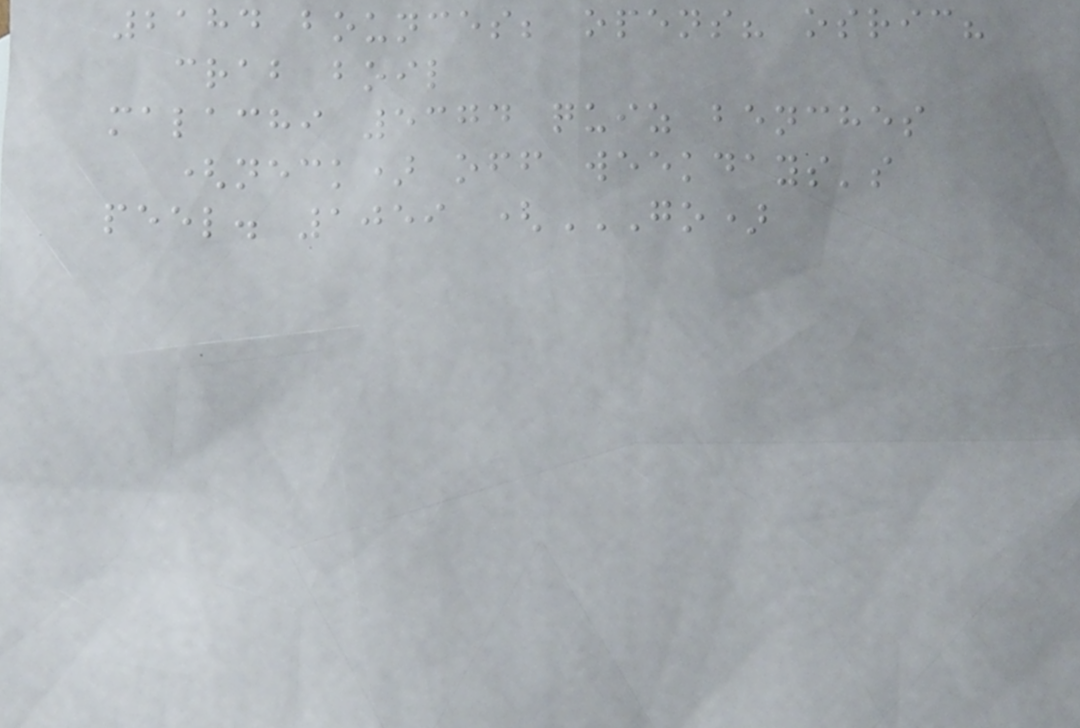2184 bounces; opens? osric?
crab boil
malachi 5374 quiz benches
(neck) off weekdays's
peel. 1059 (GO)
